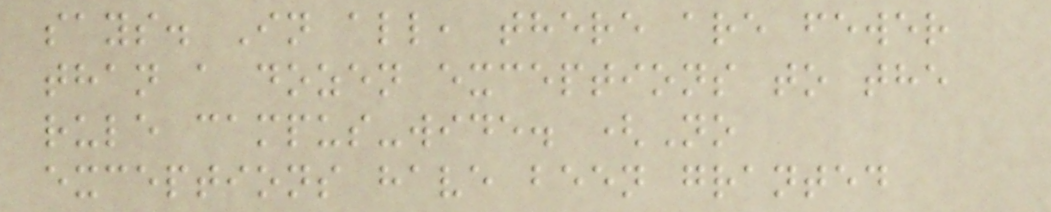says. In all, there are fewer
than a dozen exceptions to the
rule campus-wide. (No
exceptions have been granted
